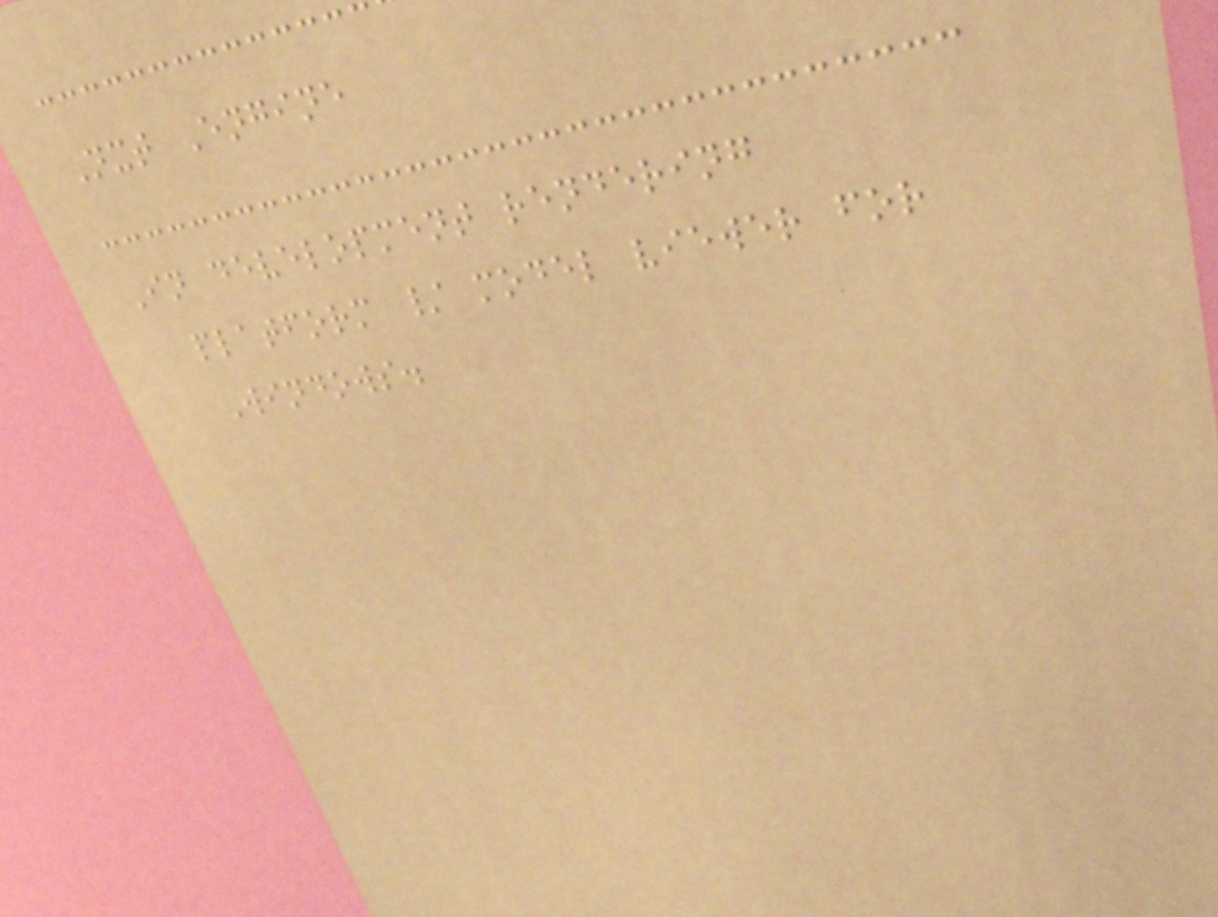Nxt Engine
In development rendering
platform / model viewer for
Windows.
